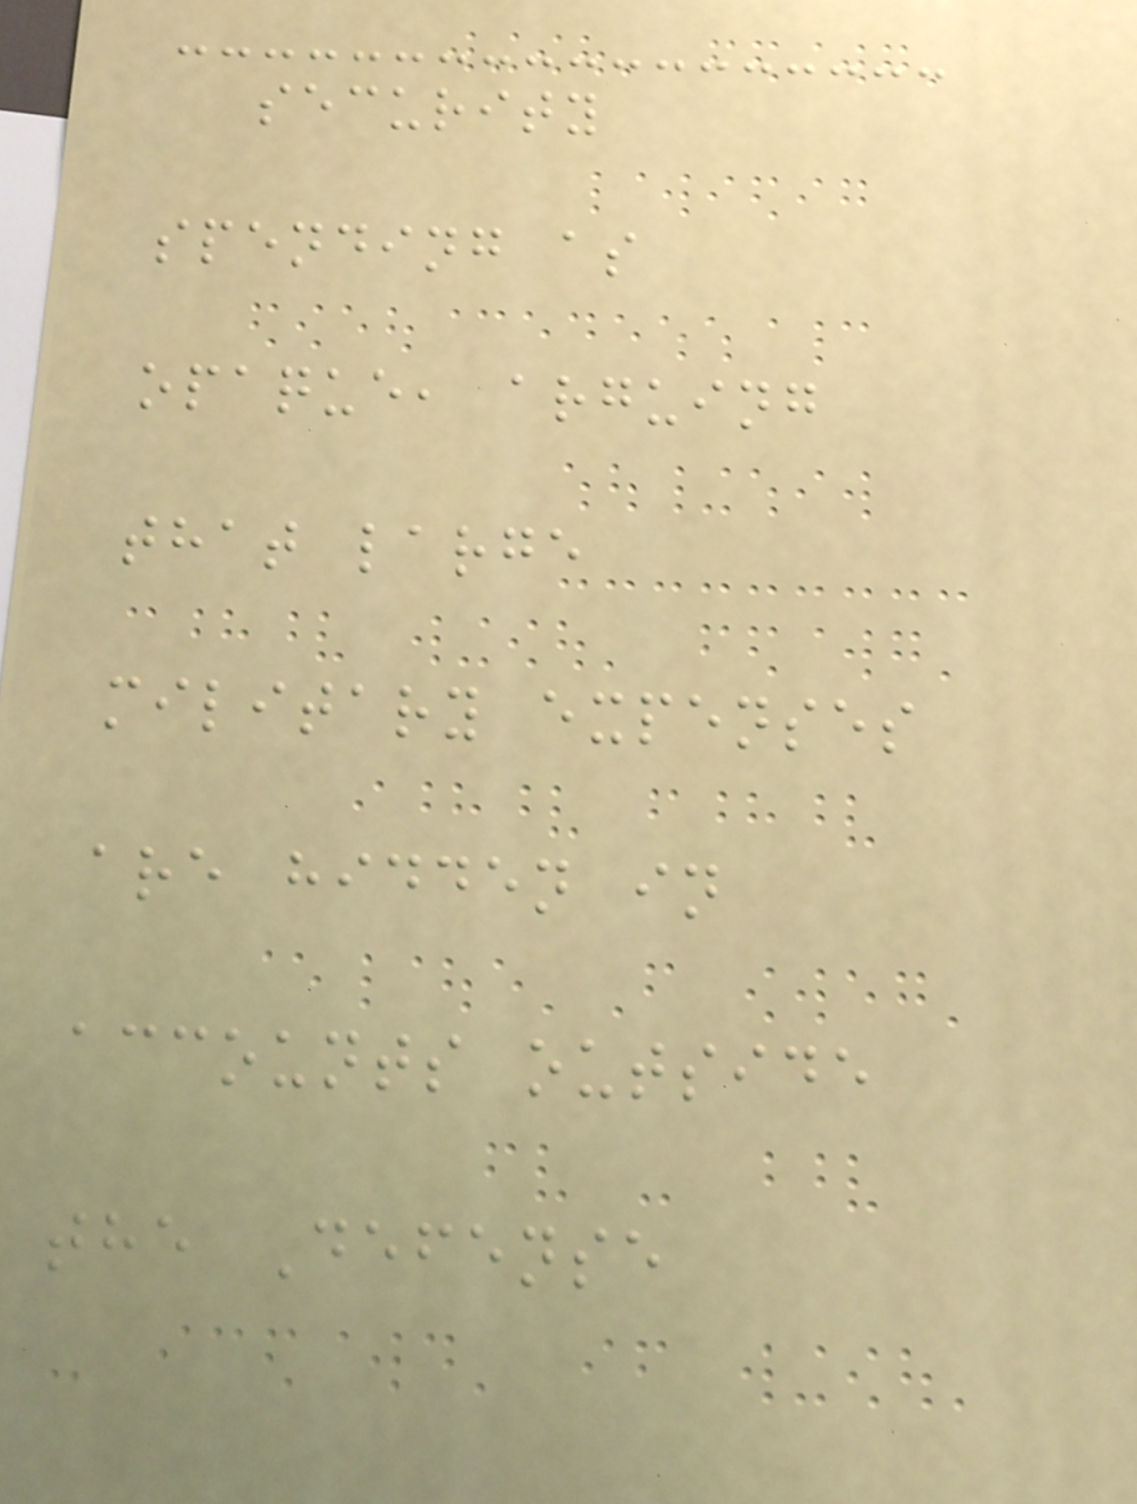security
spending as
opaque, arguing
that large
military expenses
are hidden in
accounts outside
the Defense
